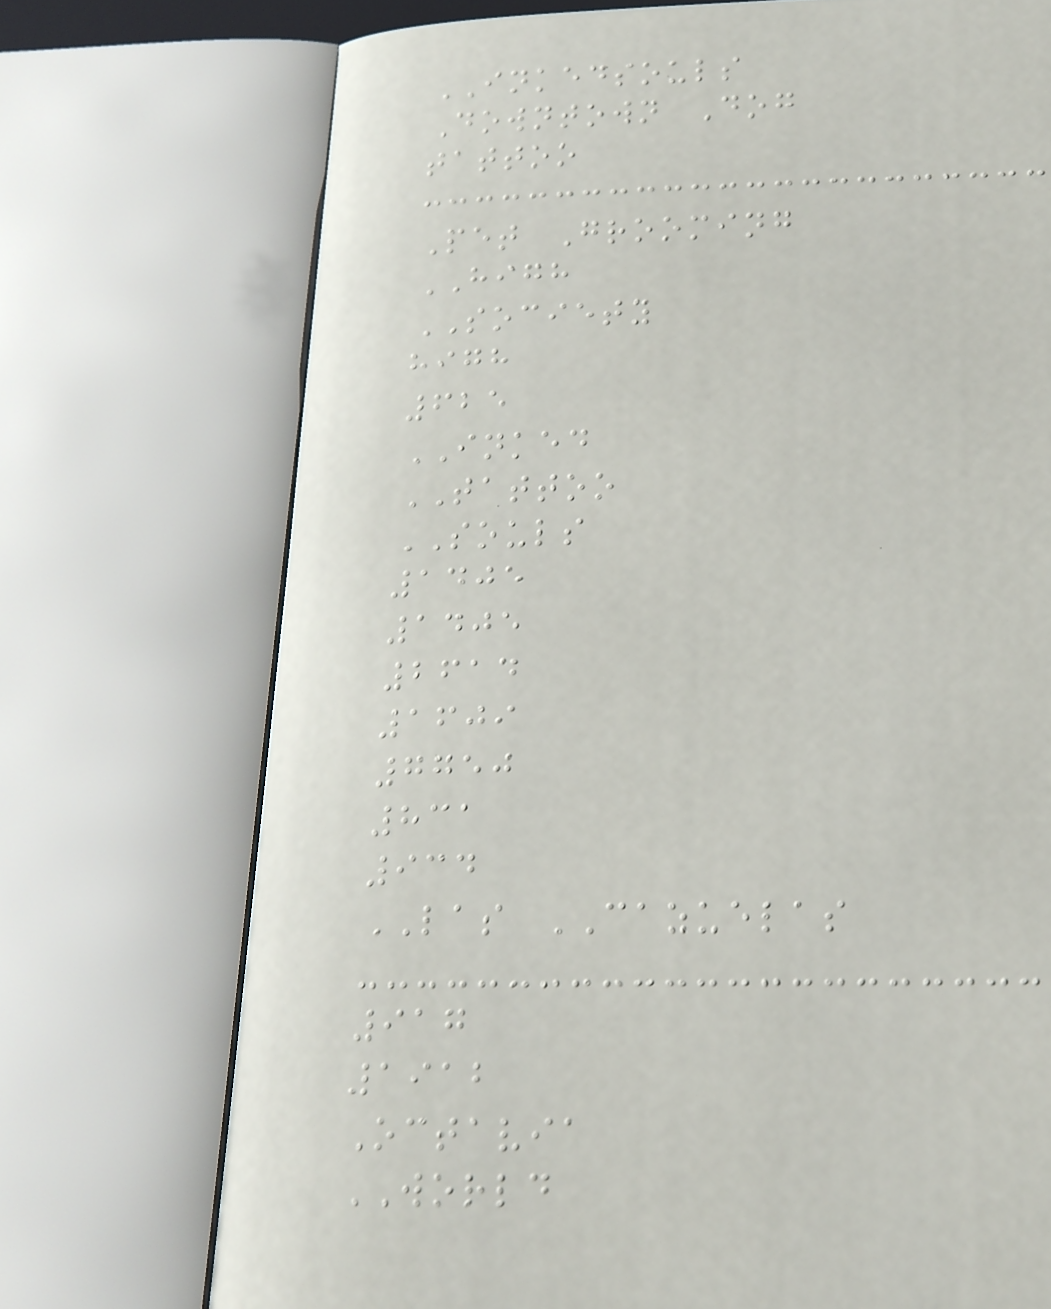INKEDSOULS
Downtown Dog
tattoo
Pet Grooming
HIGH
SOCIETY
high
625
INKED
TATTOO
SOULS
1405
1405
2614
1609
7750
831
934
LAS CAZUELAS
917
1912
Octavia
WORLD
